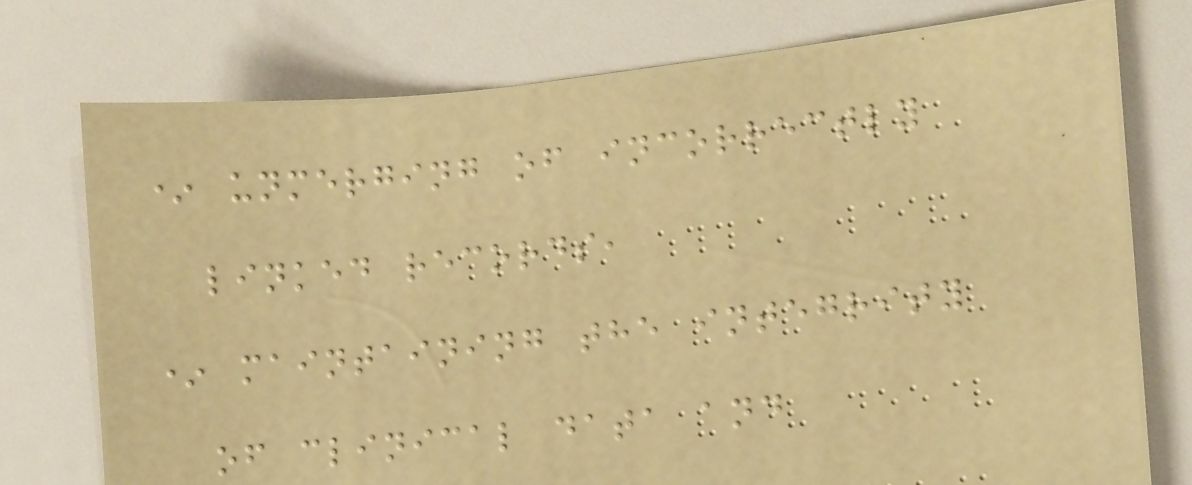* unmerging of incorrectly
linked records,
* maintaining the integrity
of clinical data and
